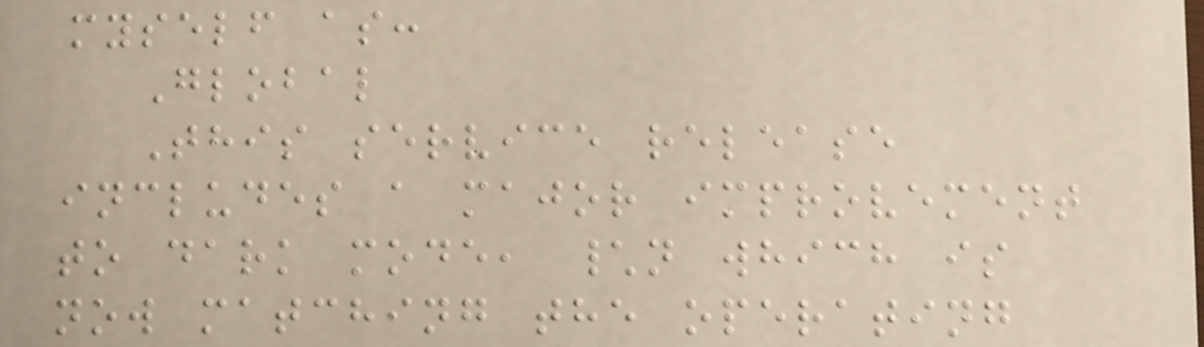myself as:
Global
This service release
includes a major improvement
to dark mode, \n which is
now matching the operating
